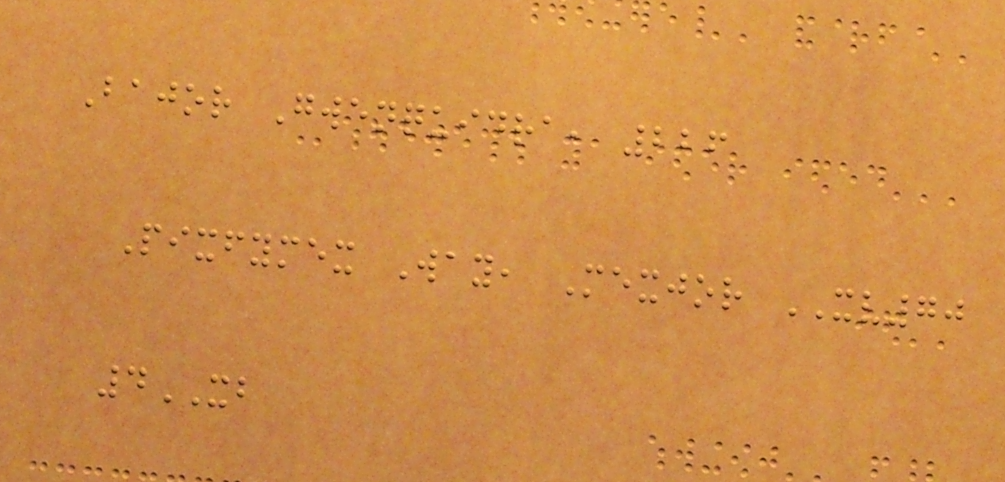Bajor Gwenquidra, 226
Pixfymex Way, Mexjor XV70
4XB
